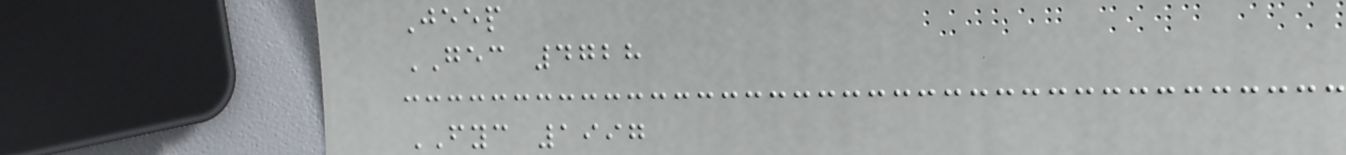Jeep
GEC 4728
FYC 1997
